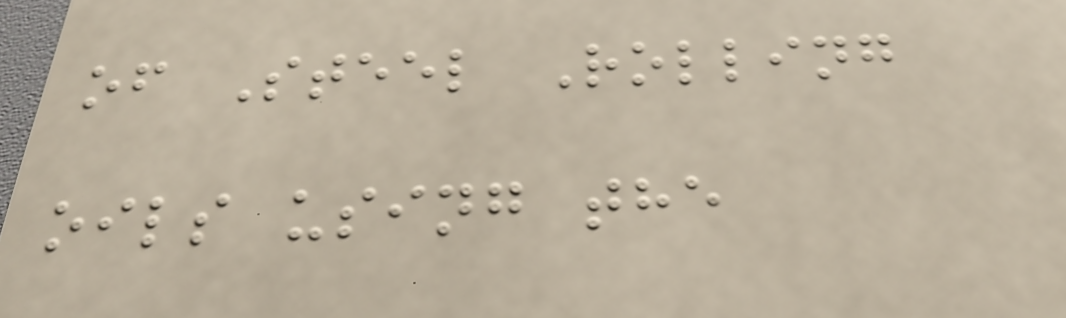of Steel Rolling
oils using the
